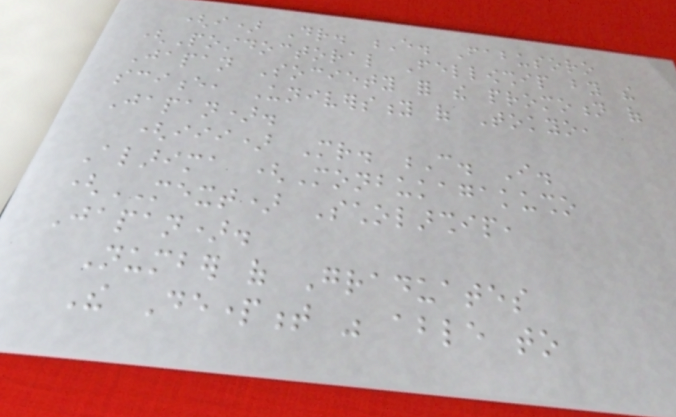(i) Dr. E. Fabusoro
(Postdoctoral Fellowship by the
Japan Society for the promotion of
science, University of Tokyo,
Japan).
(iii) Mr. C. I.
Alarima (Monbukagakusho
(MEXT) Scholarship,
Japan).
Number of Graduates
The Department was able to
